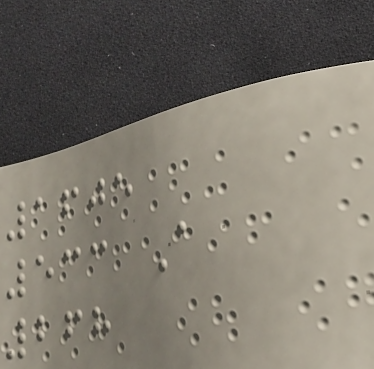1605
533 A
268
